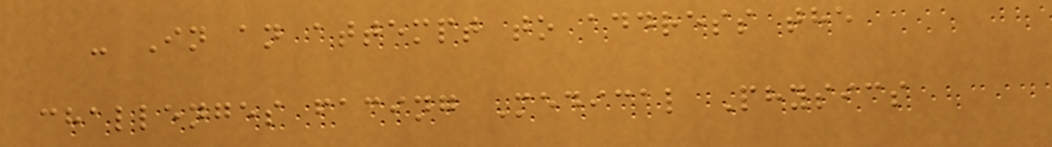- In an attempt to address the
challenges facing Medical Physics
